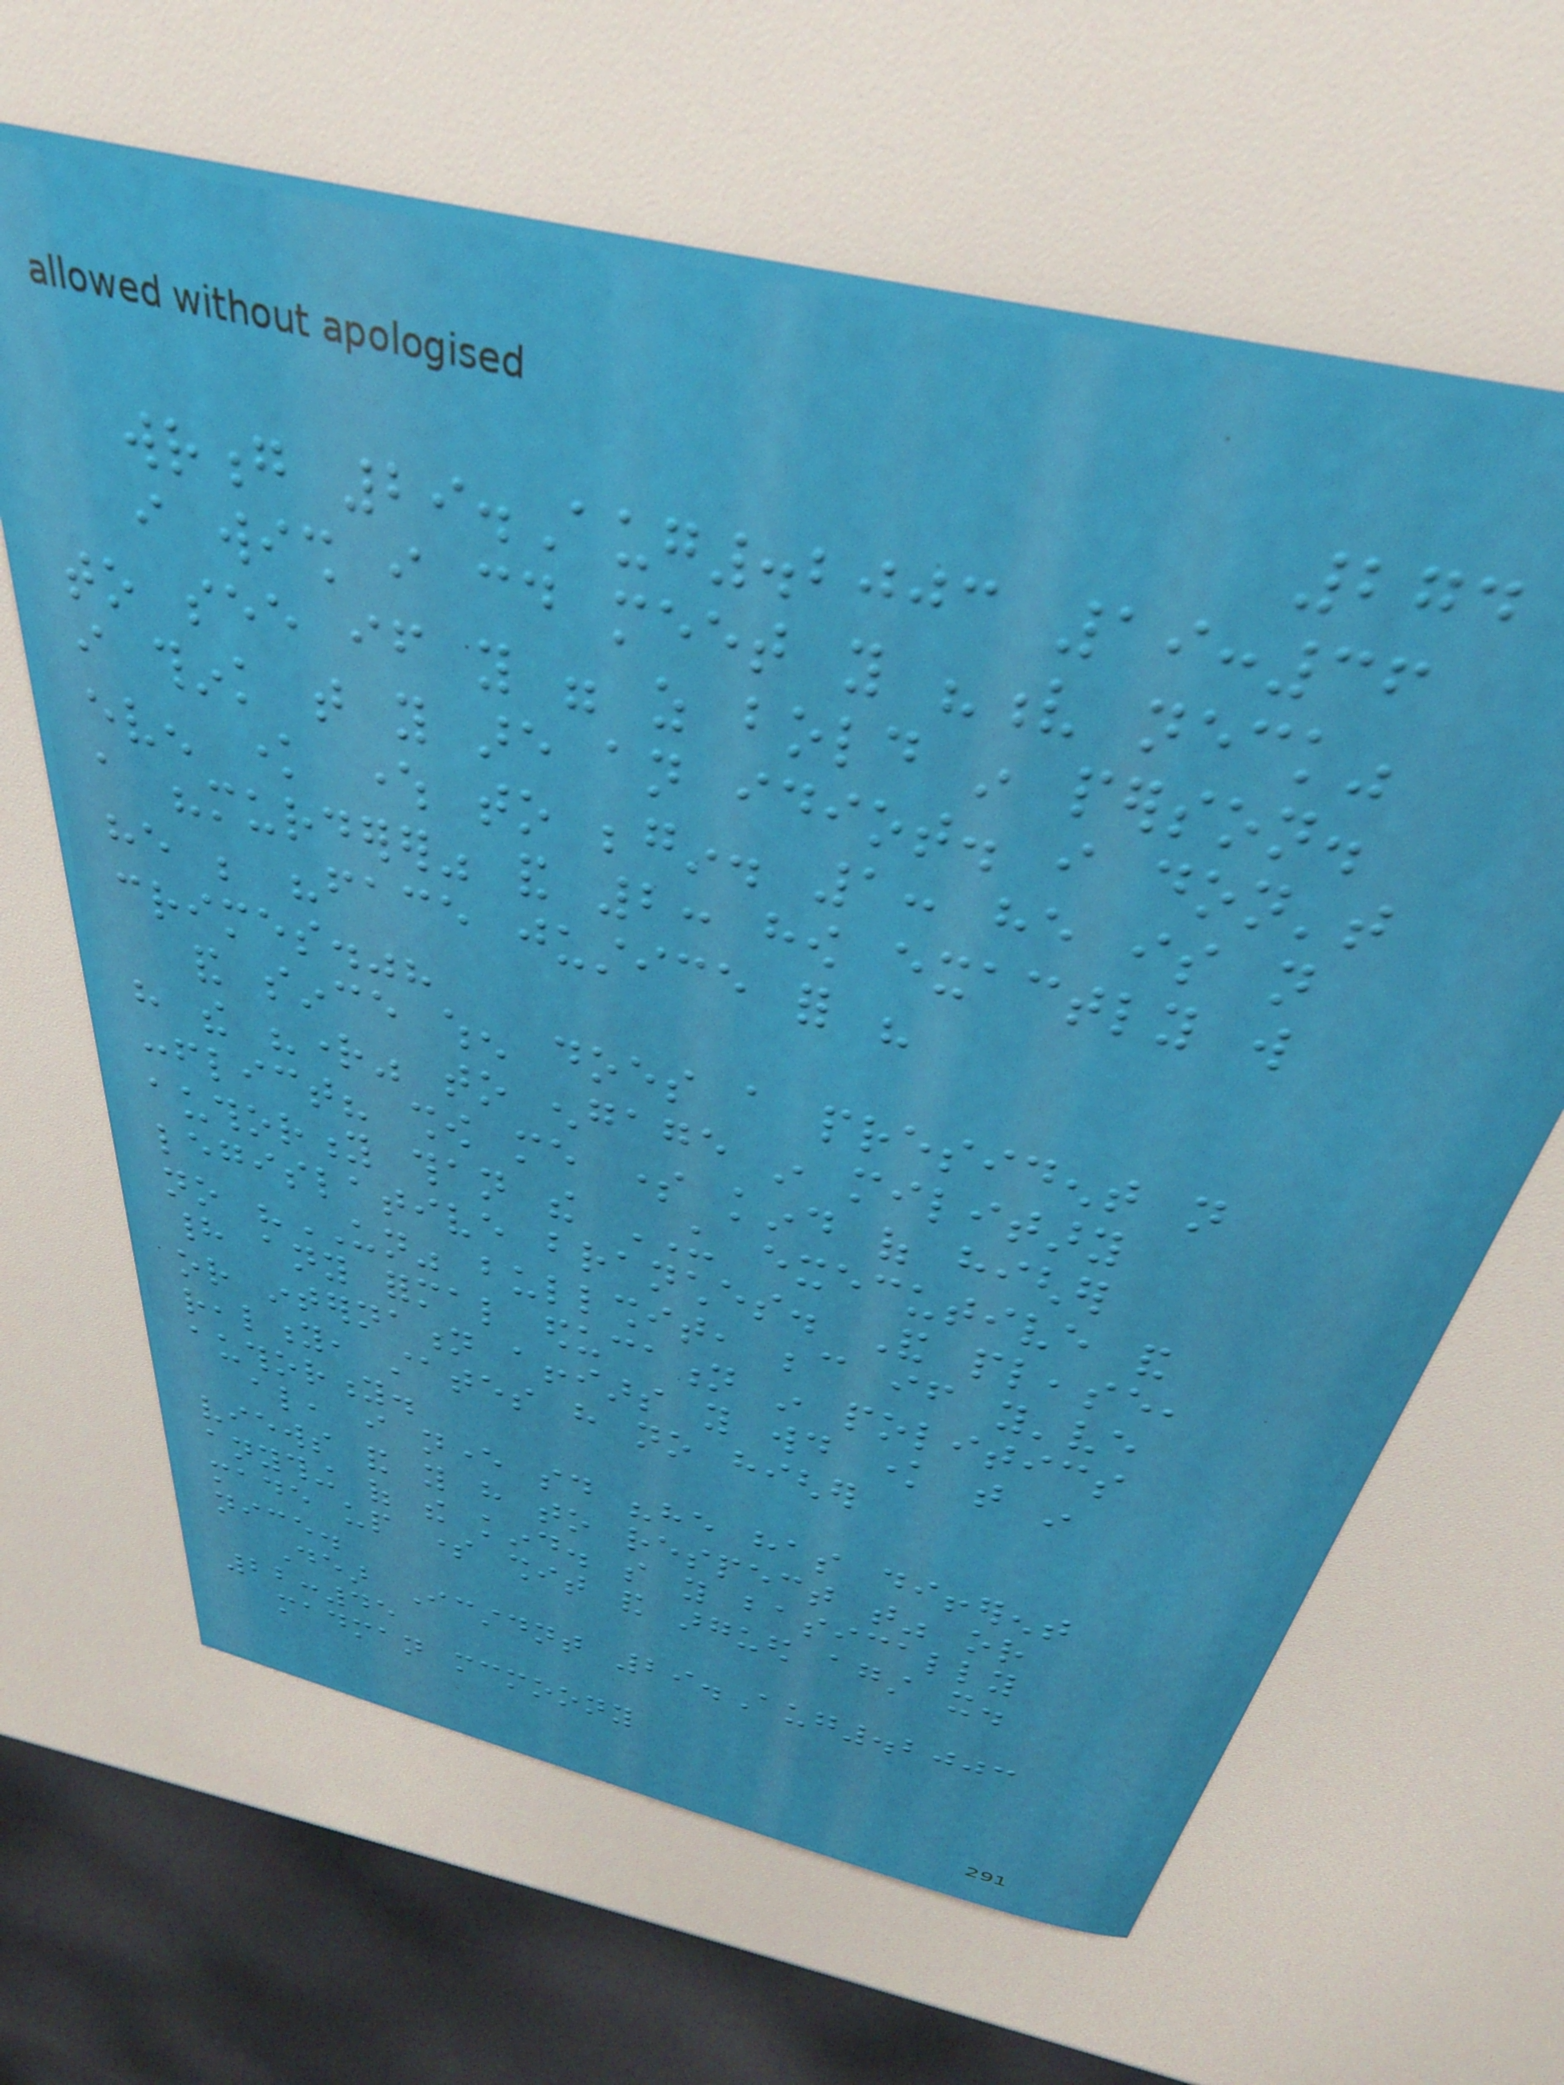274
wrong 29.Aug.2003 19:36
i wish i could meet you "v neck"
to see if you were as bold in person.
i think that you are an idiot. i don't
even know where to begin. 1: he is not
a "murderer" and 2: how exactly will
he be "face justice for his
crimes."?
and since when does a president not
have the "right" to engage in military
conflict? show me some kind of higher
authority than the US executive and
legislative branches. And please,
no "UN" bullshit, because if you've
had any formal education in politics
or internation affiars you would know that in
reality, states have no higher
authority.
also, i never said "he has different
views and you have to respect that" or
anything of the kind. so you basically
made up some shit and argued against it.
nice.
Dear Icstdnt 29.Aug.2003
22:45
madman mcmoony
